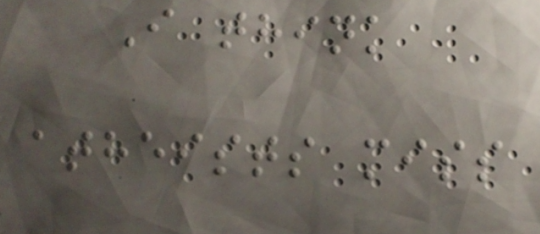I think
atheists miss
